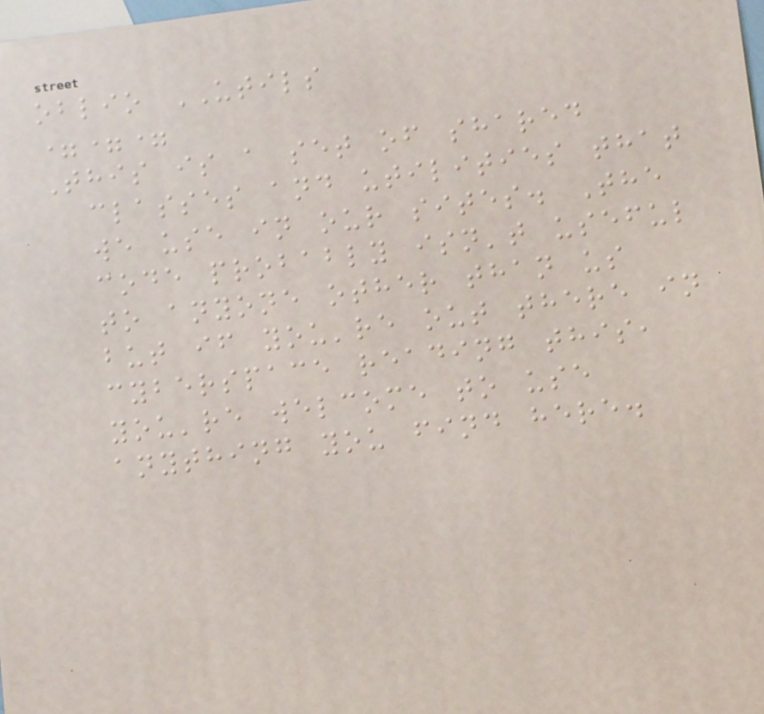oblio UTILS
===
This is a set of shared
classes and utilities that
we use in our sites. The
code probably isn't useful
to anyone other than us
but if you're out there in
cyberspace reading this,
you're welcome to use
anything you find here.
